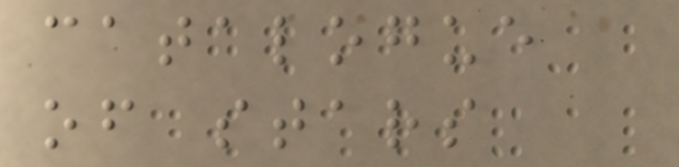catalogue
of stars
